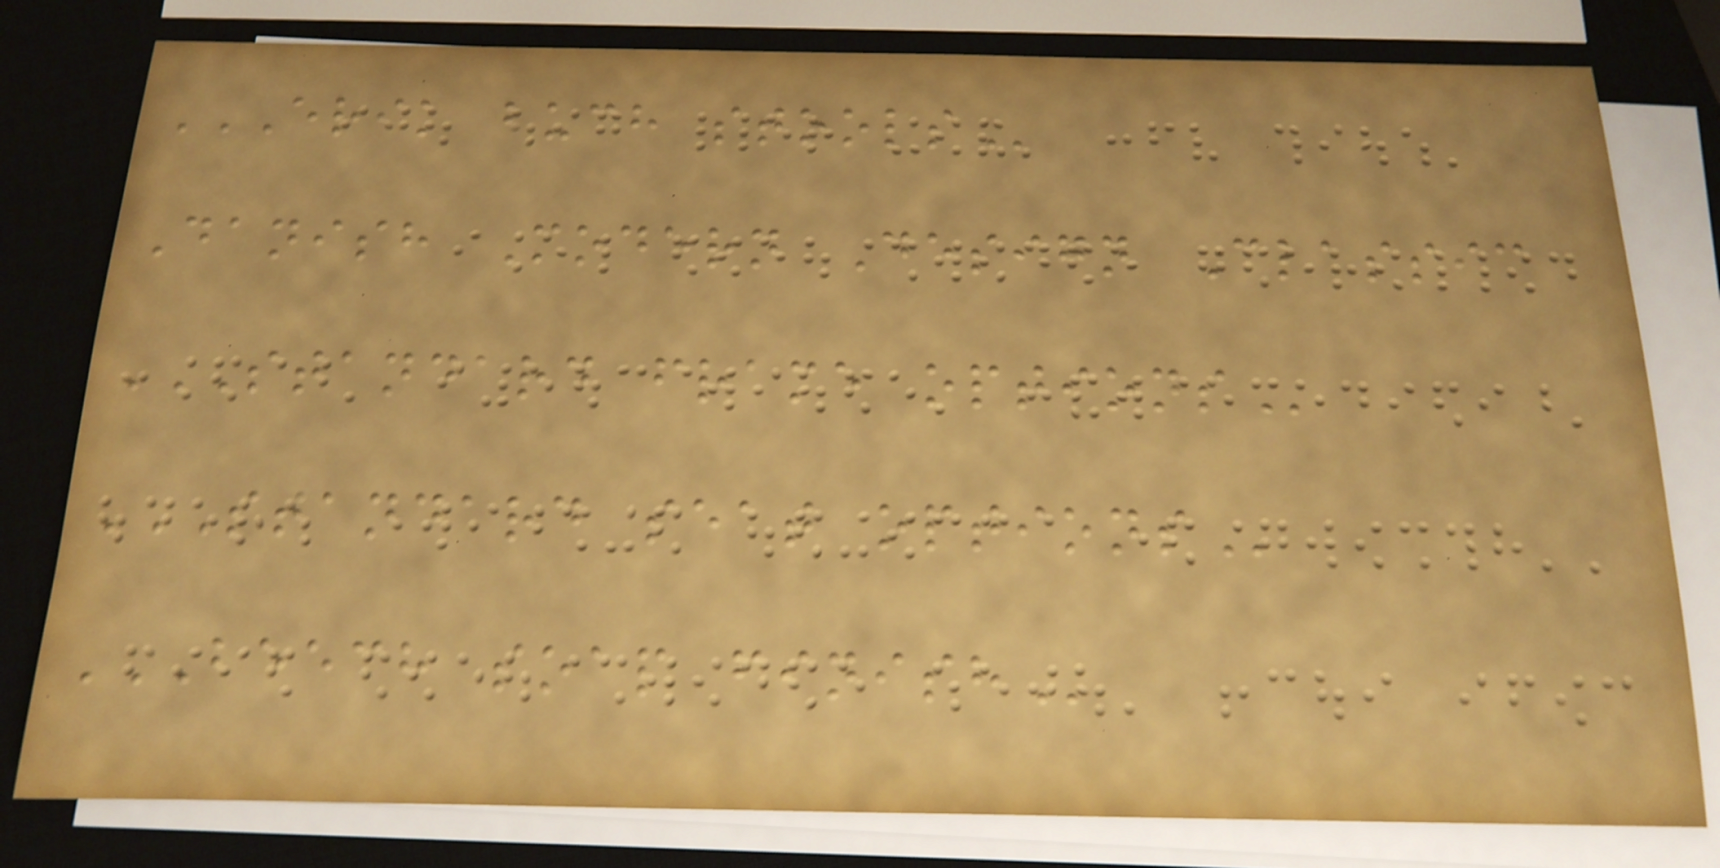ERIK BUCH STOOLS
Danish Modern Design Classic
STANDARD FRAME OPTIONS
STANDARD SEAT OPTIONS
BEECH SOAP FINISH
